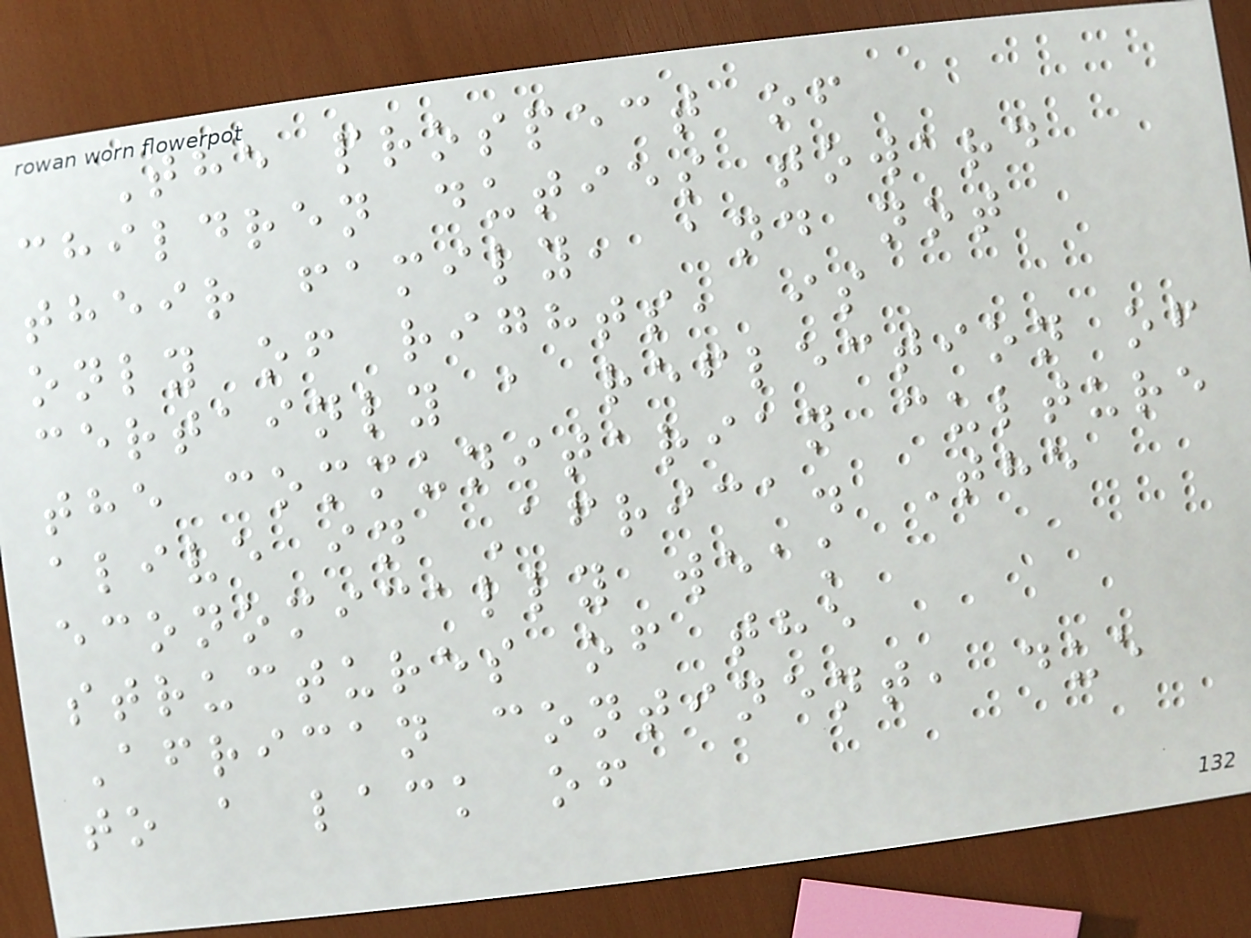The prospect of
children duties toward
their family, and not
only of rights, is
certainly a reflection of
the communitarian culture
alive in Africa. The
economically weak
structures of the
African continent, due
to a lack of
